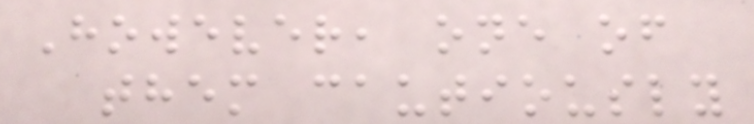However, one of
them cautiously
